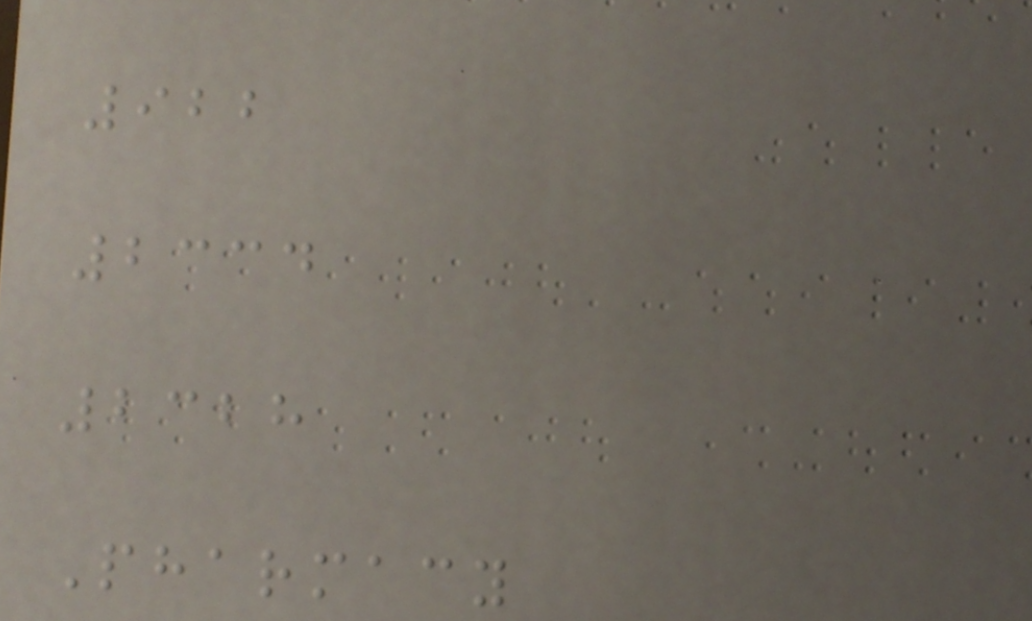922
2334
2328
Pharmacy
